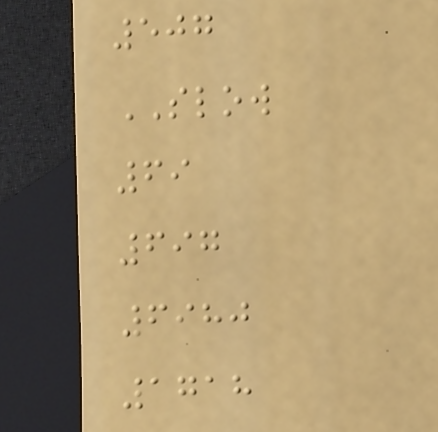507
SLOW
69
697
6980
1718
